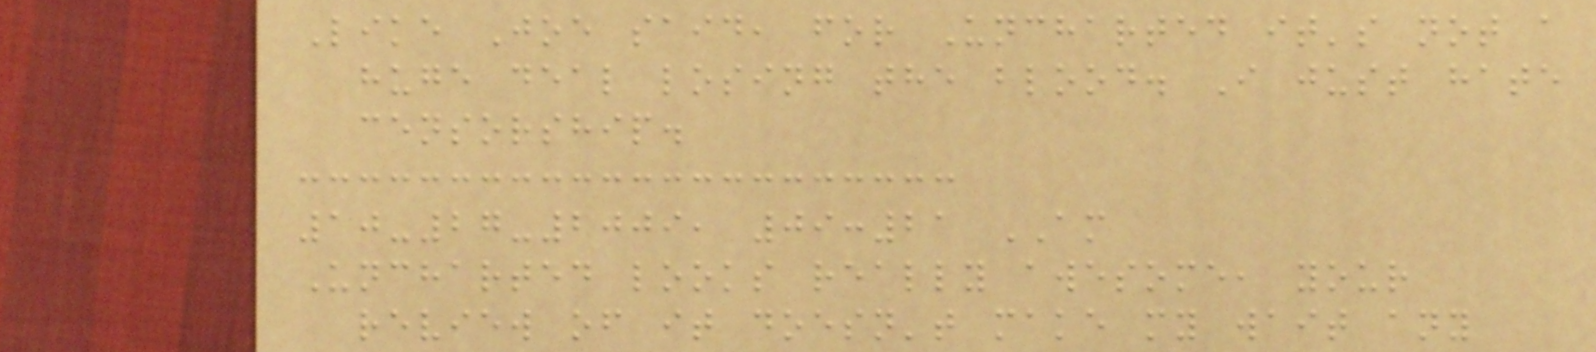Like Joe said, for Uncharted it's not a
huge deal losing the blood. I just hate
censorship.
10-27-2009, 09:21 AM
Uncharted looks really awesome, your
review of it doesn't make my wait any
